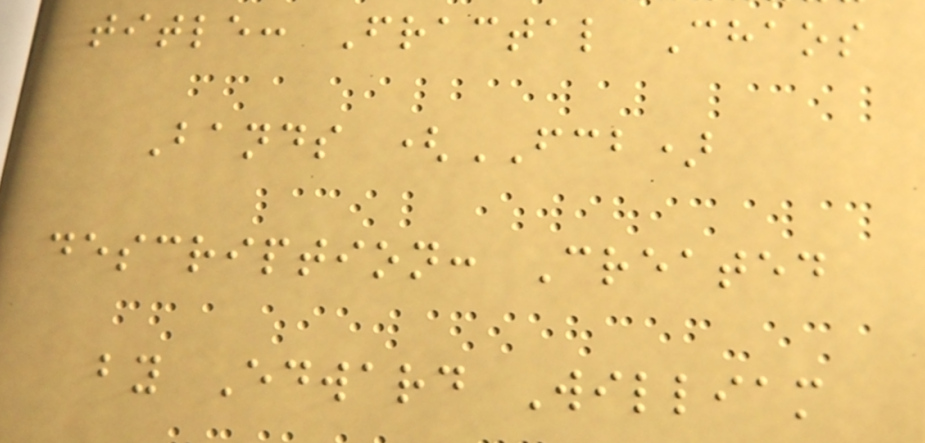title: Fractal Chaos
Bands (FCB)
description: Created
by Edward William
